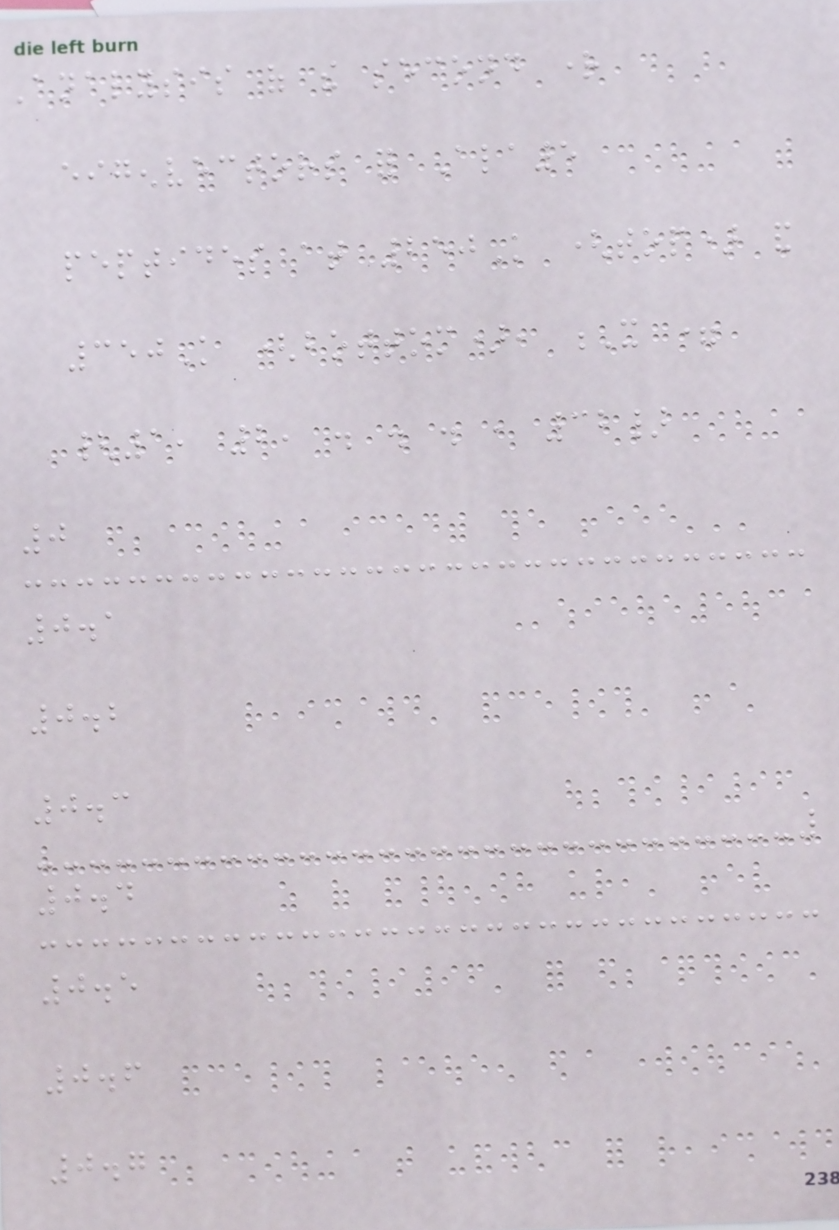Analysis of the second right
eigenvectors for Ala5
peptides at 250K (top) and
350K (bottom), X =
{1, 2, . . . , 32}
0
0.1
0.2
0.3
0.4
0.5
0.6
0.7
